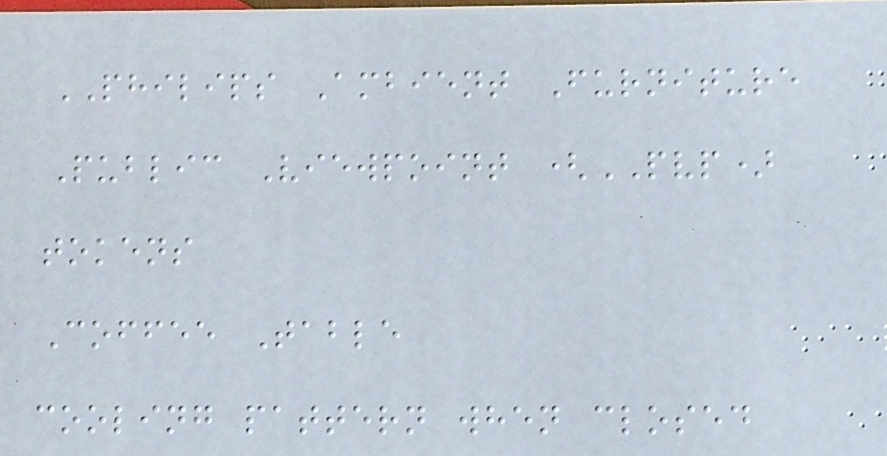PHILIPS Ambient Furniture
Public Viewpoint (PVP)
tokens
Coffee Table
cooling pattern when closed
